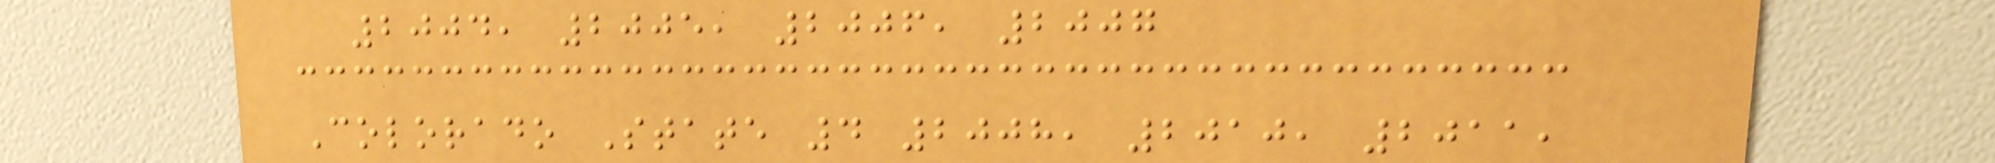2004, 2005, 2006, 2007
Colorado State 4 2008, 2010, 2011,
